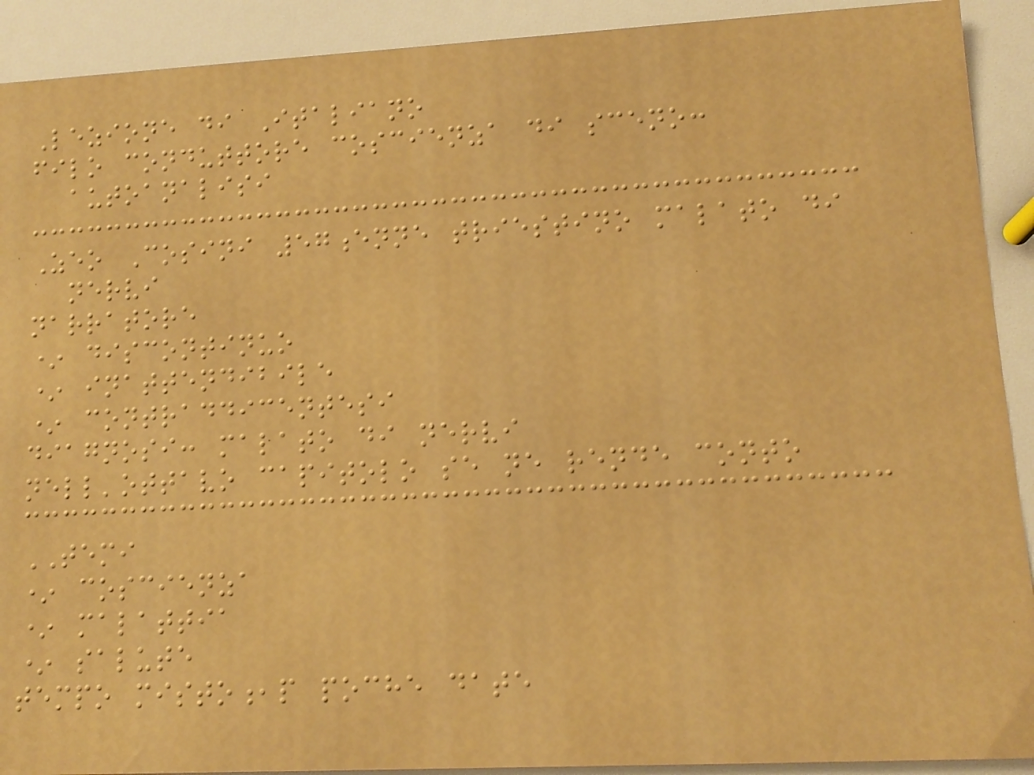Lezione di Italiano
filo conduttore coscienza di sceno:
autoanalisi
Zeo Cosini 57enne triestino malato di
nervi
narratore
* discontinuo
* inattendibile
* contraddicentesi
diagnosi: malato di nervi
nell'ottavo capitolo se ne rende conto
TEMI
* coscienza
* malattia
* salute
tempo misto,p poche date
